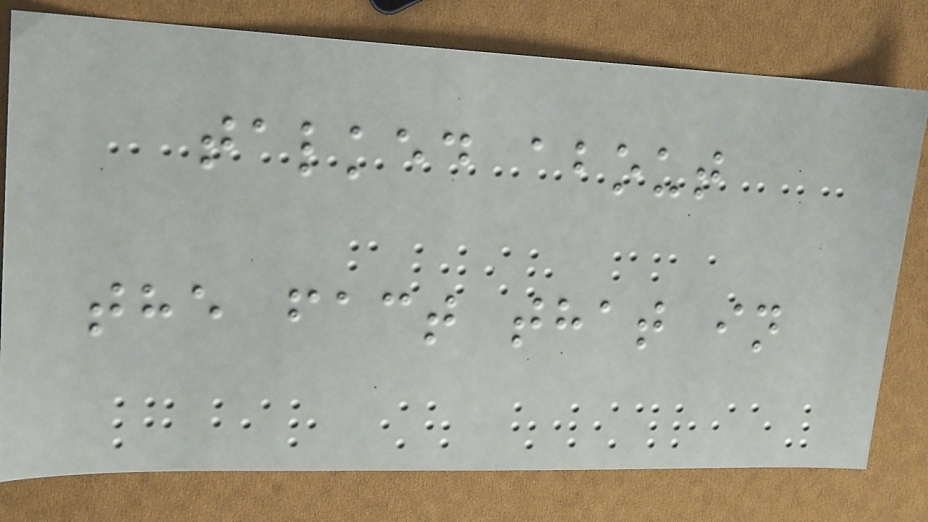talked about
the fact that in
